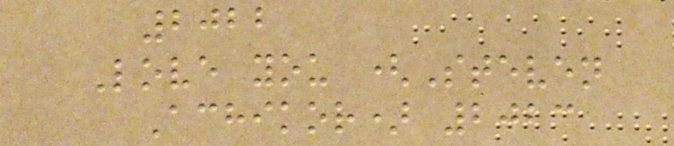2022
Love you (Steven
Achikor) 2023
